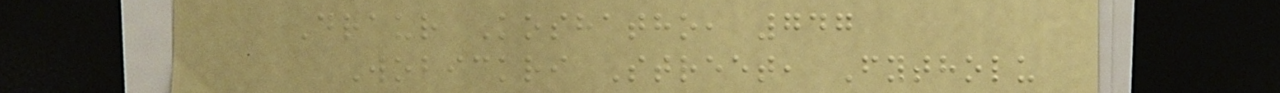Draur Koshatho, 747
Wobickri Street, Fytholu
